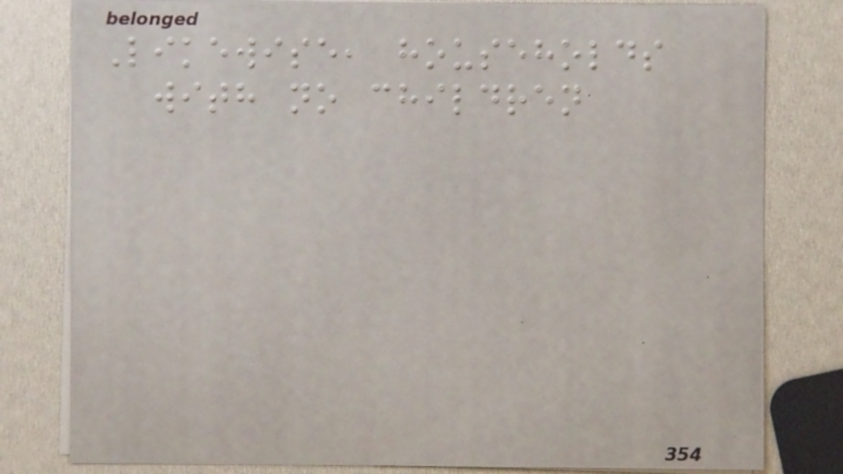Likewise, households
with no children
